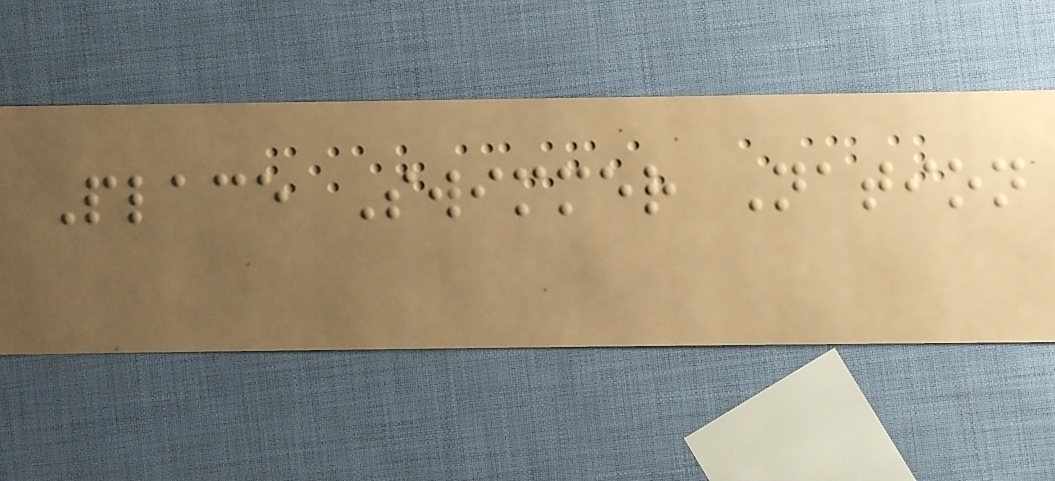Place Swimmer Nation
